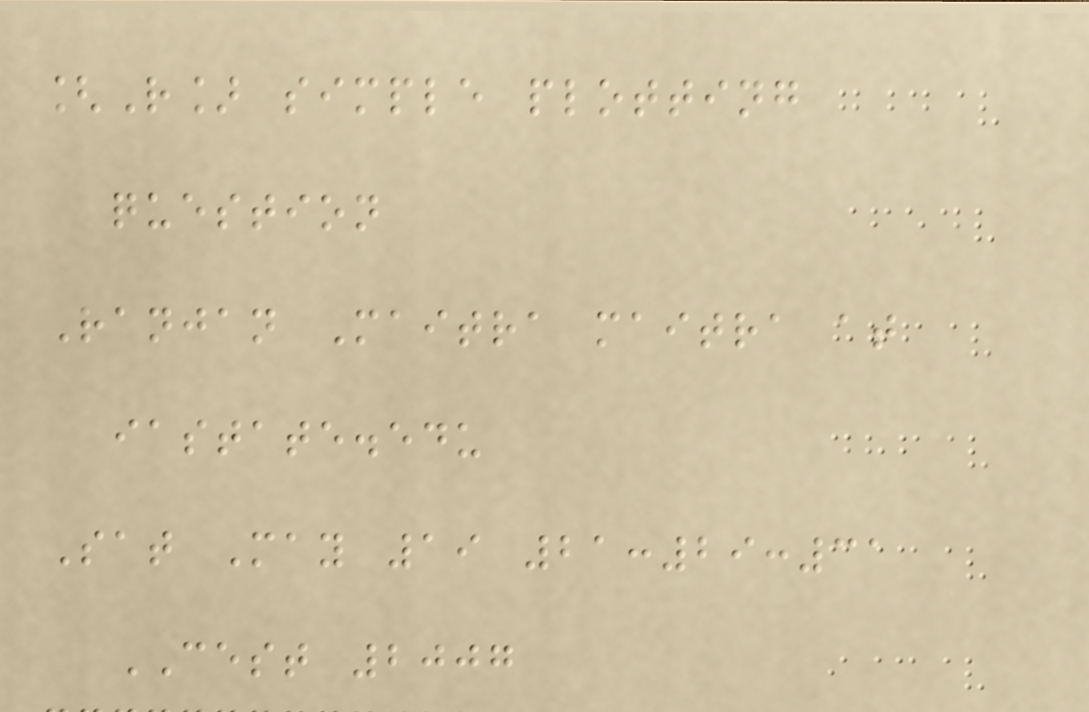[R] simple plotting
question
Ranjan Maitra maitra at
iastate.edu
Sat May 19 21:29:31
CEST 2007
